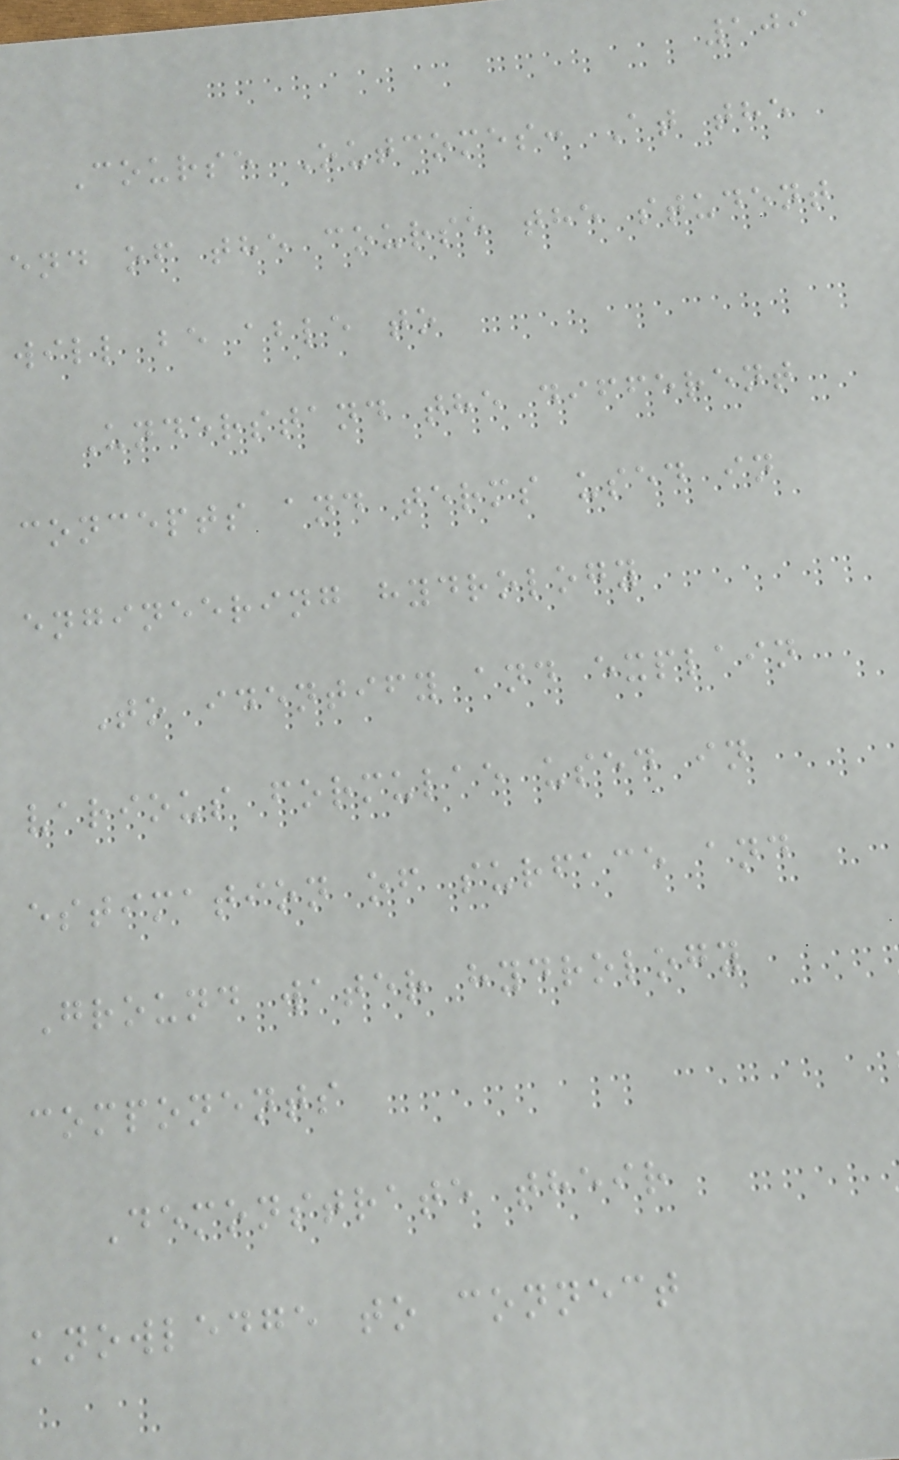109
Course Outcomes: At the
end of the course the student
will be able to
Understand the different
concepts and terms used in
engineering hydrology
To identify and explain
various formulae used in
estimation of surface and
Ground water hydrology
components
Demonstrate their
knowledge to connect
